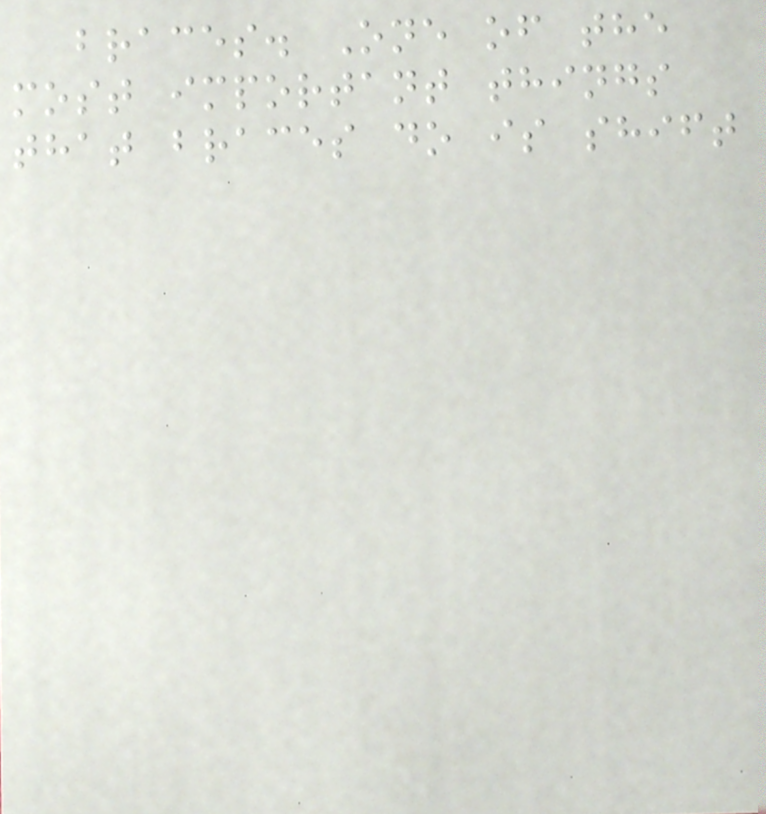braces. One of the
most important things
that braces do is shift
